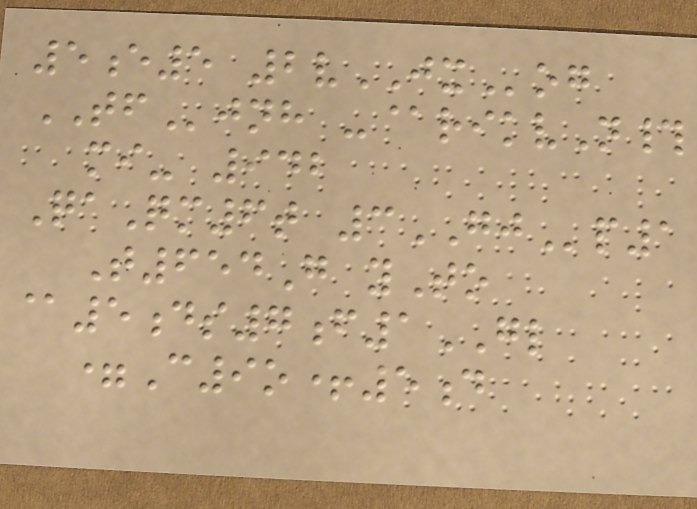5e5 2vJXog
TFjnh -@rikvN#
mi- 942
QaQm6t 3GJp1
T654G yTo
@5ds7f1GL
=C9o+5d
